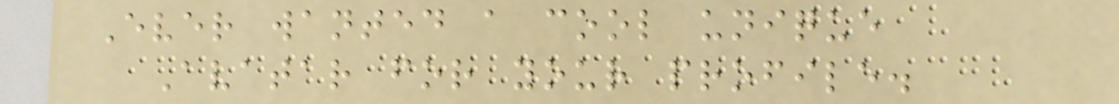Ever wanted a cool unique
Avatar for your profile.
